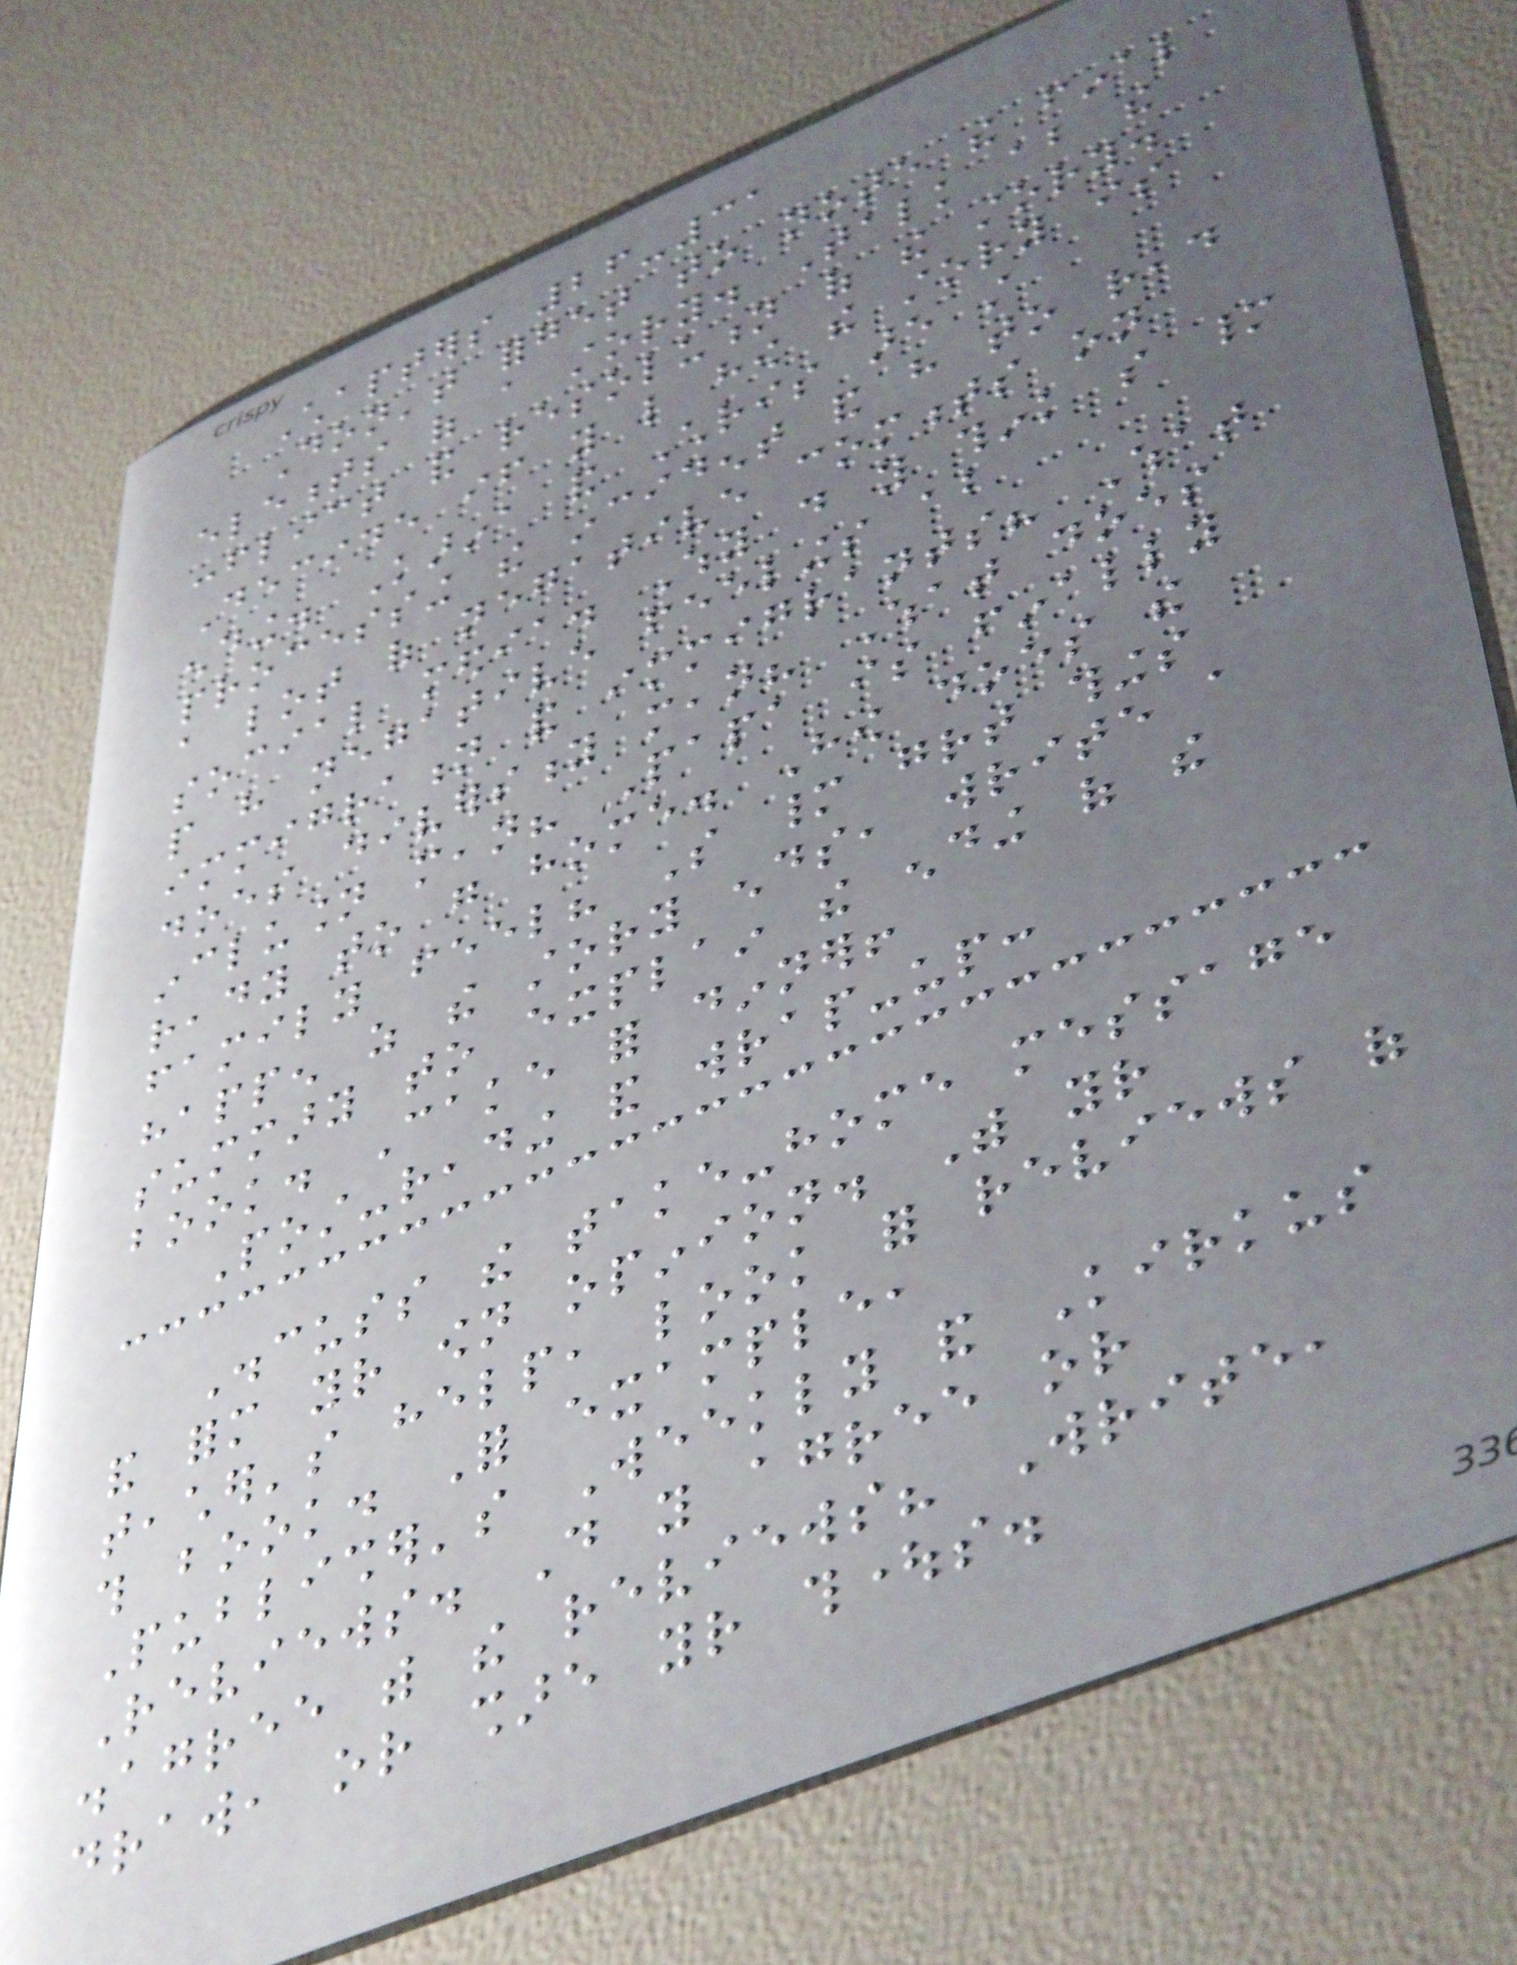Chapters 26-31
Don't forget to note the final
elements of a story. Talk about the
conflict and resolution of the story.
Decide if you like how the story is
ending. Karina and Chris are still
processing the incident and have to read
a lot of negative comments on
social media. Why do you think so many
people have negative feelings about
immigration and immigrants? What
does diversity mean? What does
inclusion mean? Papa is finally
ready to go home. How does the
family feel? So many great things
happen as the story ends, write a
summary to explain the ending of the
book. Cake for dinner!
Post-reading and wrap-up:
Discuss the take-home message
and form your own opinion. With your
teacher's help, look for reviews of
this book. For example,
Publisher's Weekly and Kirkus
Reviews. Do you agree or
disagree with the reviews? Write,
draw, or share your thoughts.
